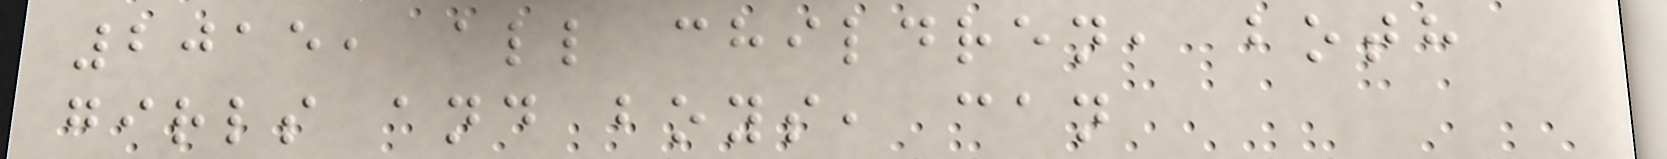2015, all children, both
girls and boys, can
